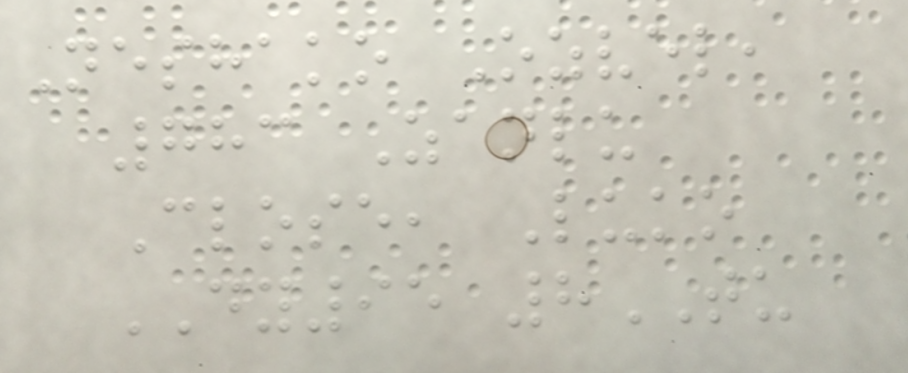Neshako Ozvel,
783 Zanlu
Close, Luko
DY95 8TU
